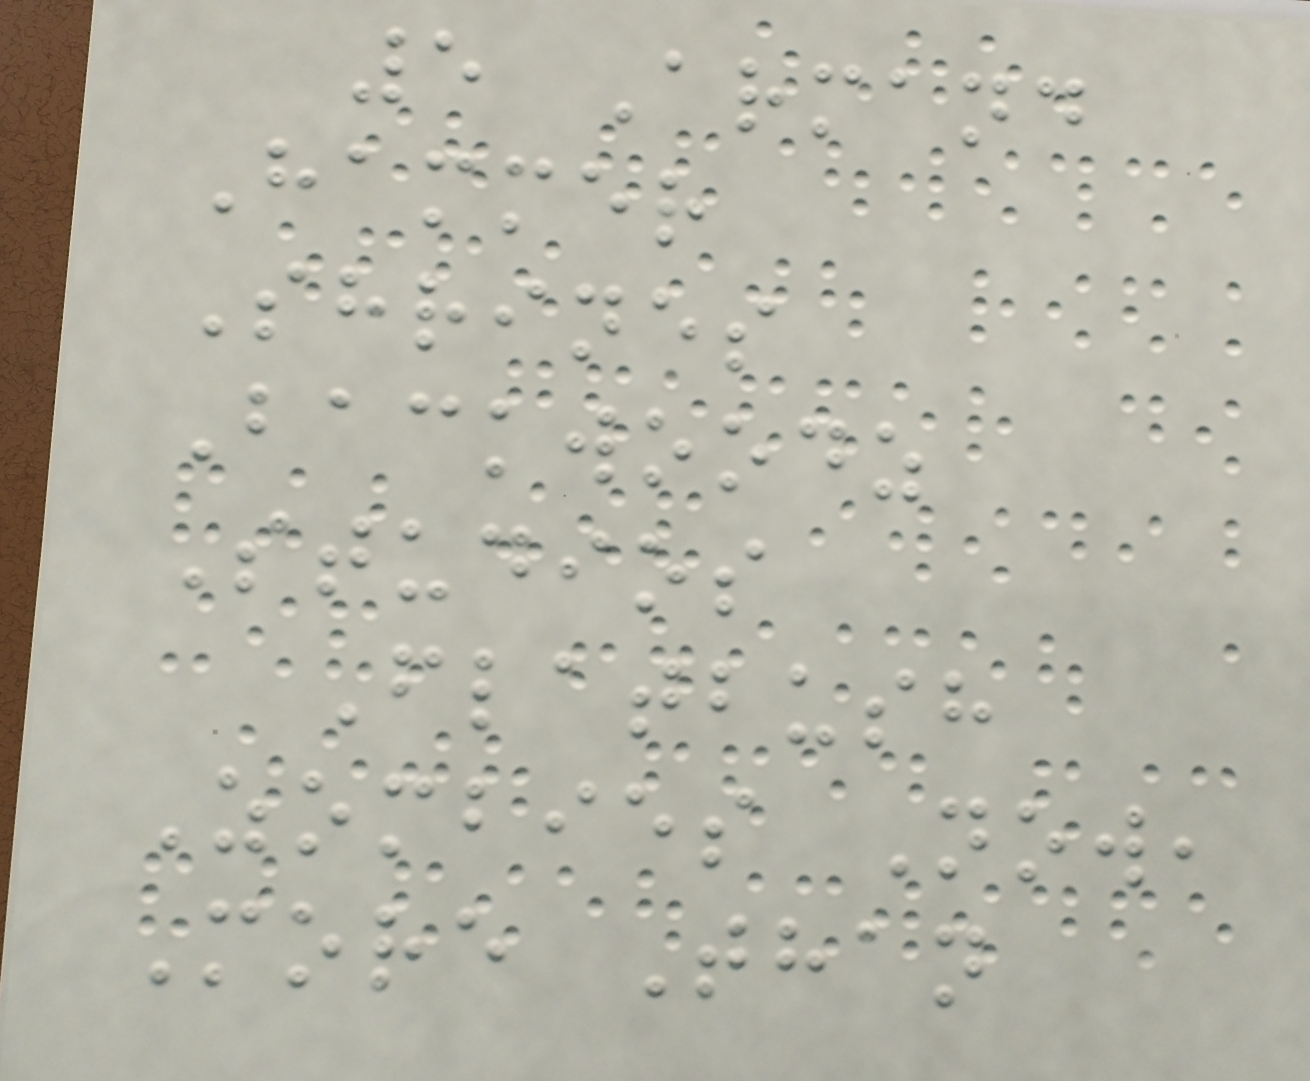5 Armand
Hammer
Shrines
Backwoodz
Studios
Flatbush
Zombies Now,
More Than
